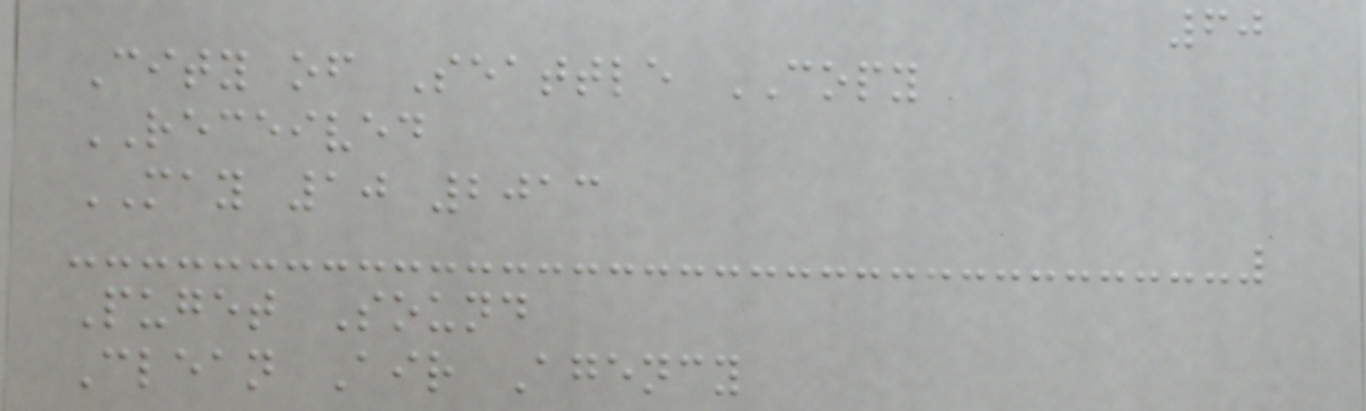60
City of Seattle COPY
RECEIVED
MAY 10 2013
Puget Sound
Clean Air Agency
